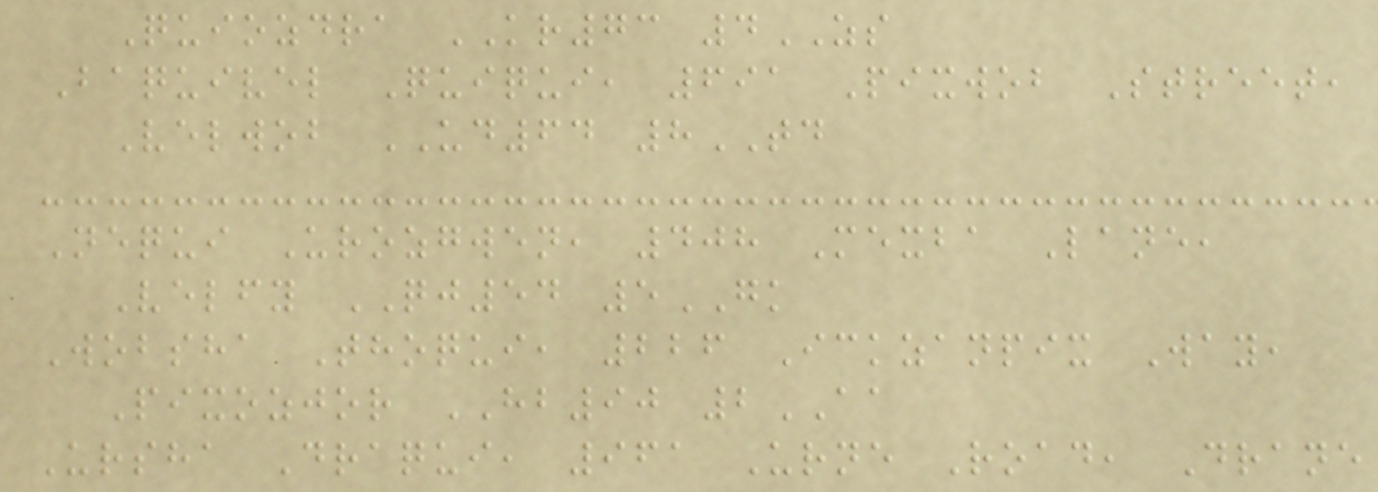Quiozdra KR73 4ZS
Baquivel Quiqui, 691 Pixwob Street,
Velwob UD64 8TD
Nequi Urozgwen, 408 Mexba Lane,
Velfy QJ54 5GK
Wobsha Thoqui, 226 Ickzanpix Way,
Pixozjor HB90 2AA
Ursha Draqui, 961 Urne Road, Drane
